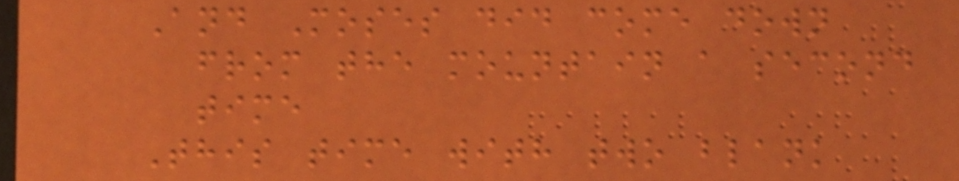And Moses did come down
from the mountain a second
time
This time with two blank
